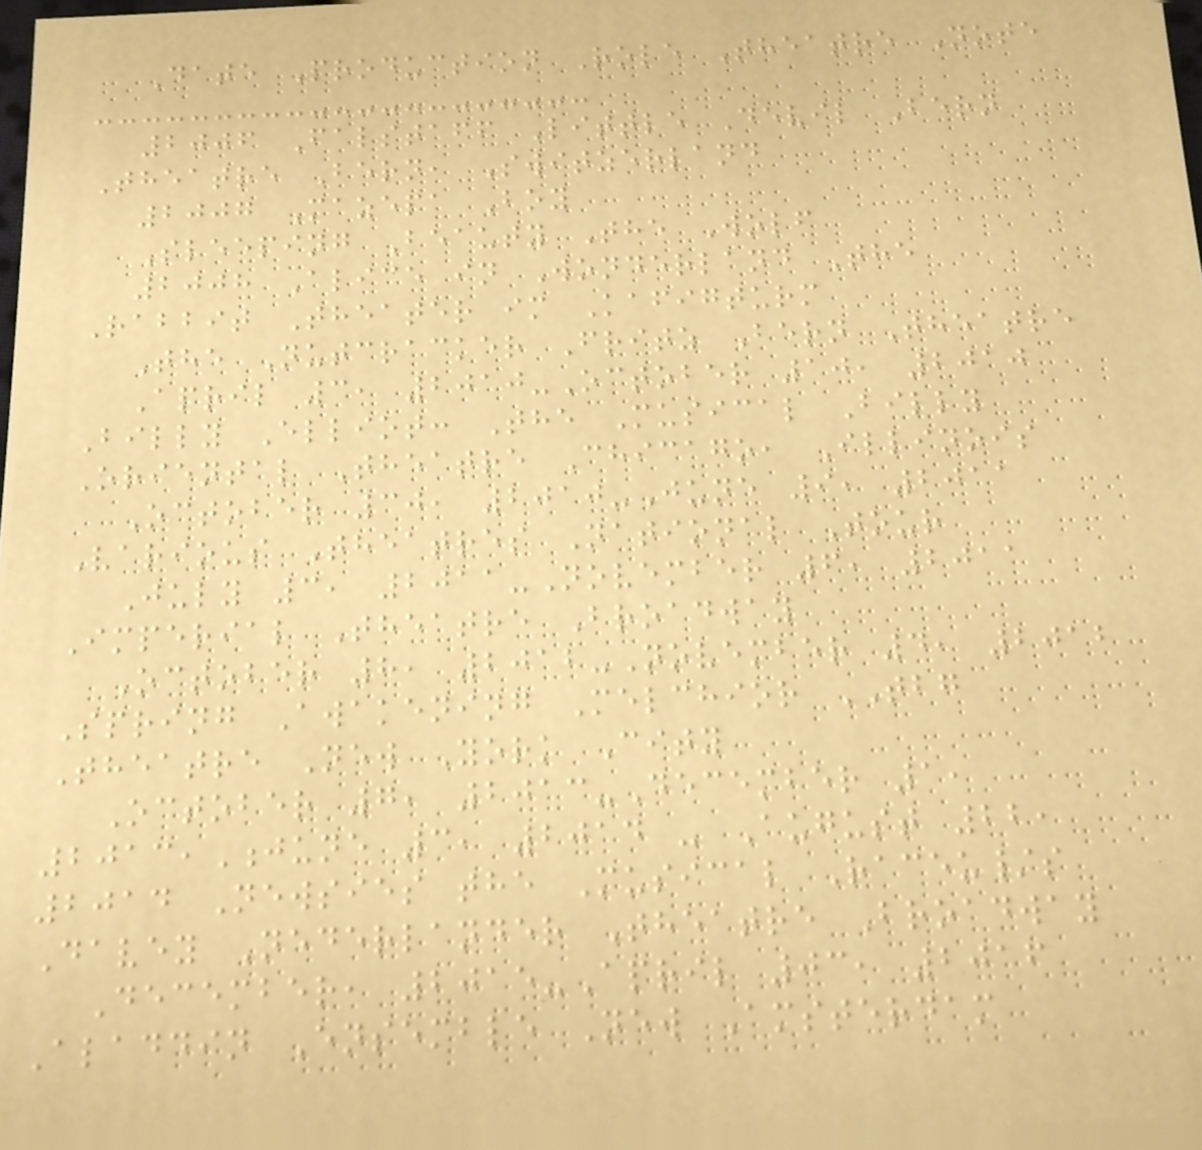Date Production Role Theatre Note
2006 Falstaff Little Devil Bern
Theatre Bern, Switzerland
2007 Mazepa Boy
Sleeping Beauty The Wolf
2008 Alice in Wonderland The
Rabbit Theater im Kafigturm
The Nutcracker Fritz Bern Theatre
April 3, 2010-October 10, 2010
Billy Elliot: The Musical Billy
Oriental Theatre Chicago, Illinois
October 30, 2010-June 9, 2011
Various Theatres National Tour
July 3, 2011-November 6, 2011
Imperial Theatre Broadway
October 8, 2012-November 4, 2012
Spring Awakening Melchior TBG
Theatre New York City
October 7, 2013-December 1,
2013,June 3, 2014 - August 22,
2014 Newsies the Musical Raceu/s
Davey Nederlander Theatre Broadway
December, 2015-April 03, 2016
Aladdin Ensemble New Amsterdam
